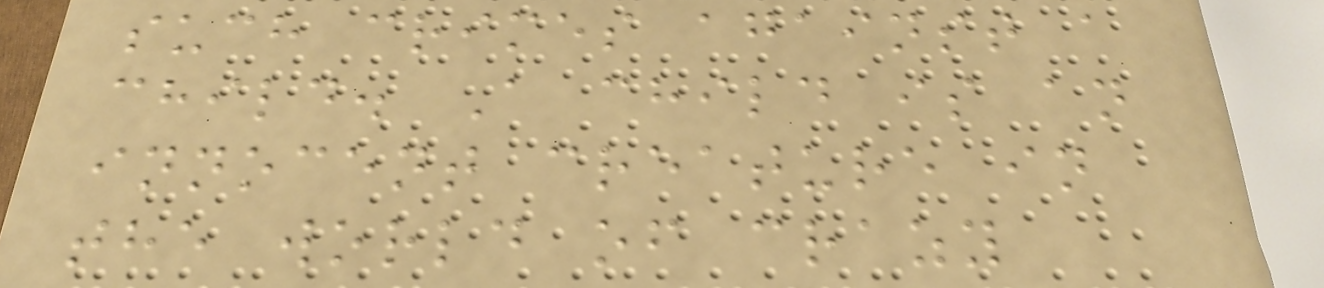such crimes against a
child. A child is an
innocent creature in
the world of crazy
